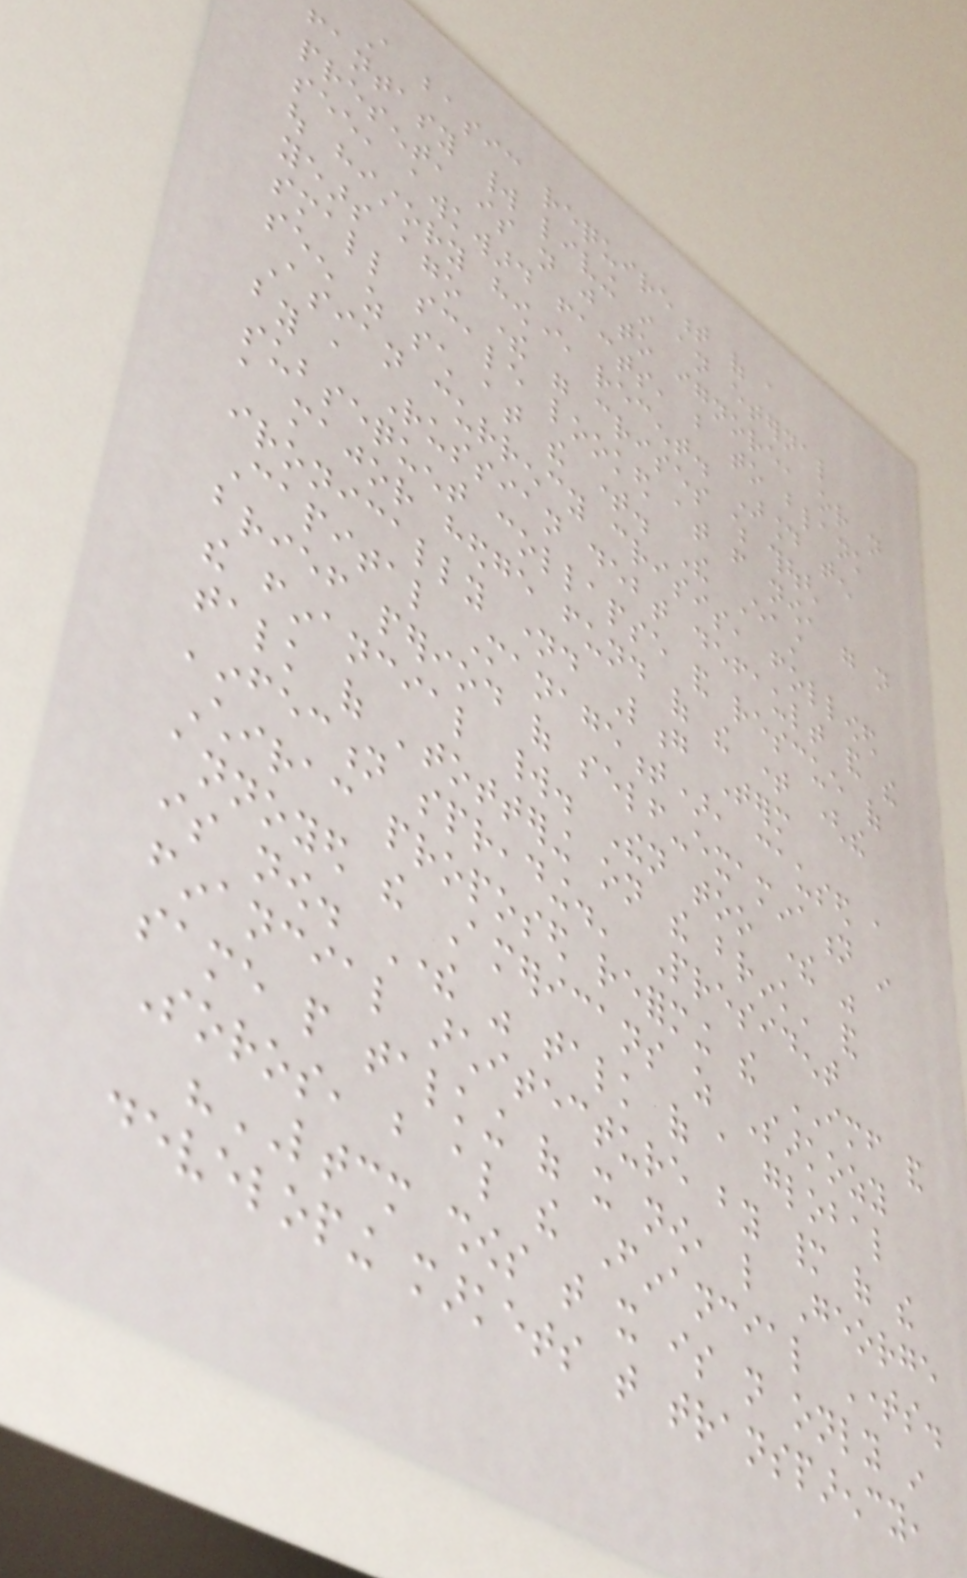A basic requirement of a
fantasy world living in an eternal
present, is not just to ignore, or not
see, awkward facts, but to blank
out history however recent. Around ten
years ago there were crises which though
small scale looked at from now, were not
seen as such at the time. The East
Asian currency crisis, followed
by a Russian debt default and the
subsequent collapse and rescue of
a major hedge fund of the time (the
ironically named Long Term
Capital Management), caused a
brief period of self-examination in
the financial world. Then too there was
talk of 'tottering on the brink' and
'infection spreading.' President
Chirac proposed reforming the IMF and
annoyed the Americans as Sarkozy
is now. There was talk of a global
financial architecture by many of the
same people talking of it now, like George
Soros, but also the Financial Times.
"LTCM shows that it is not only in
developing markets that transparency,
